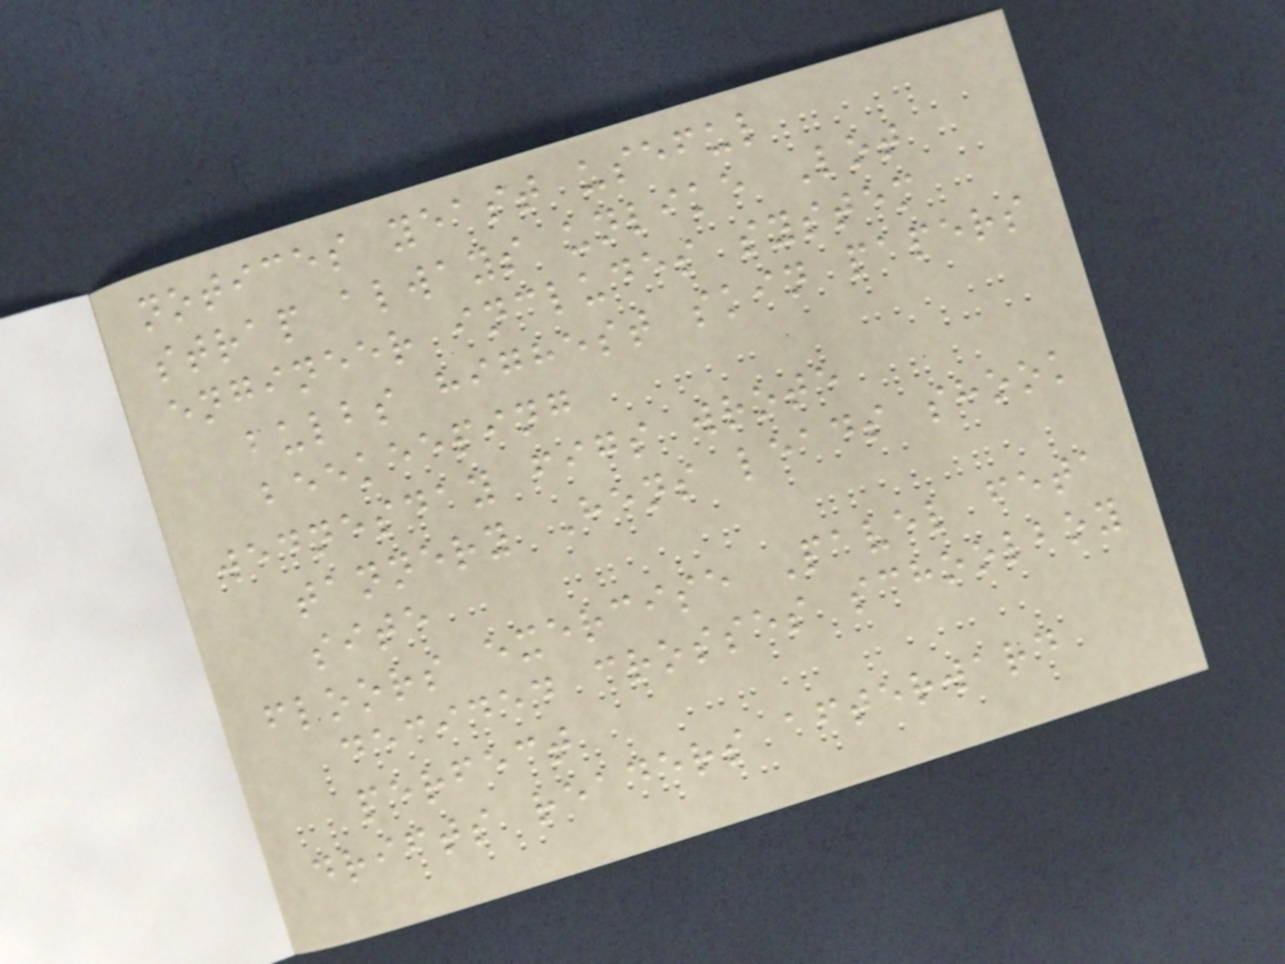notices yeast useful
strap always unlike Lot
engineer includes system
bulbs highest skin papers
beekeeping
wednesday figs wrote
tannery Hens leads shook
site
floors exercise Pavel feta
decided crosses schoolboy
perfect
drifts readers afterward
